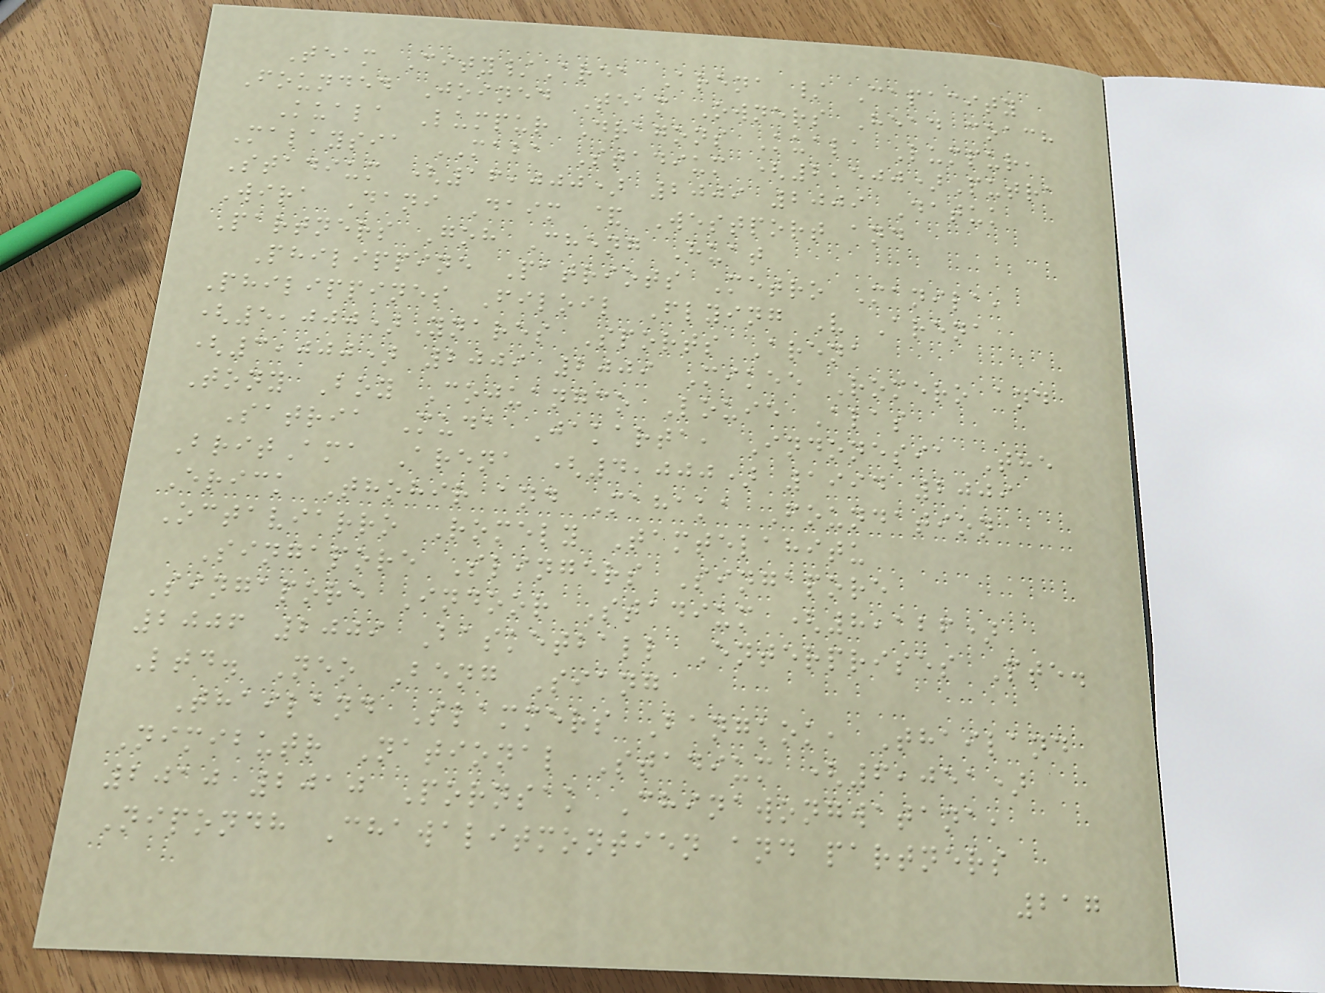Team City/Area Arena / Capacity
Founded Joined Team Owners Head coach
Kuala Lumpur Dragons Kuala Lumpur,
Malaysia MABA Stadium (2,500)Putra
Stadium (16,000) 2009 2009 Datuk
Wira Dani Daim & Westport and
Partners Goh Cheng Huat
Philippine Patriots Metro Manila,
Philippines Filoil Flying V Arena
(5,000)Ynares Sports Arena
(3,000) 2009 2009 Mikee Romero and
Tony Boy Cojuangco Louie Alas
Satria Muda Jakarta, Indonesia The
BritAma Arena (4,000) 1994 2009
Erick Thohir and Mahaka Foundation
Octaviarro Romely Tamtelahitu
Singapore Slingers Singapore
Singapore Indoor Stadium (8,126)
2006 2009 Basketball Enterprises Pte.
Ltd. Neo Beng Siang
Thailand Slammers Bangkok, Thailand
Nimibutr National Stadium (6,051)
2010 2010 Pornsak Chinawongwatana,
Nipondh Chawalitmontien and partners
217
